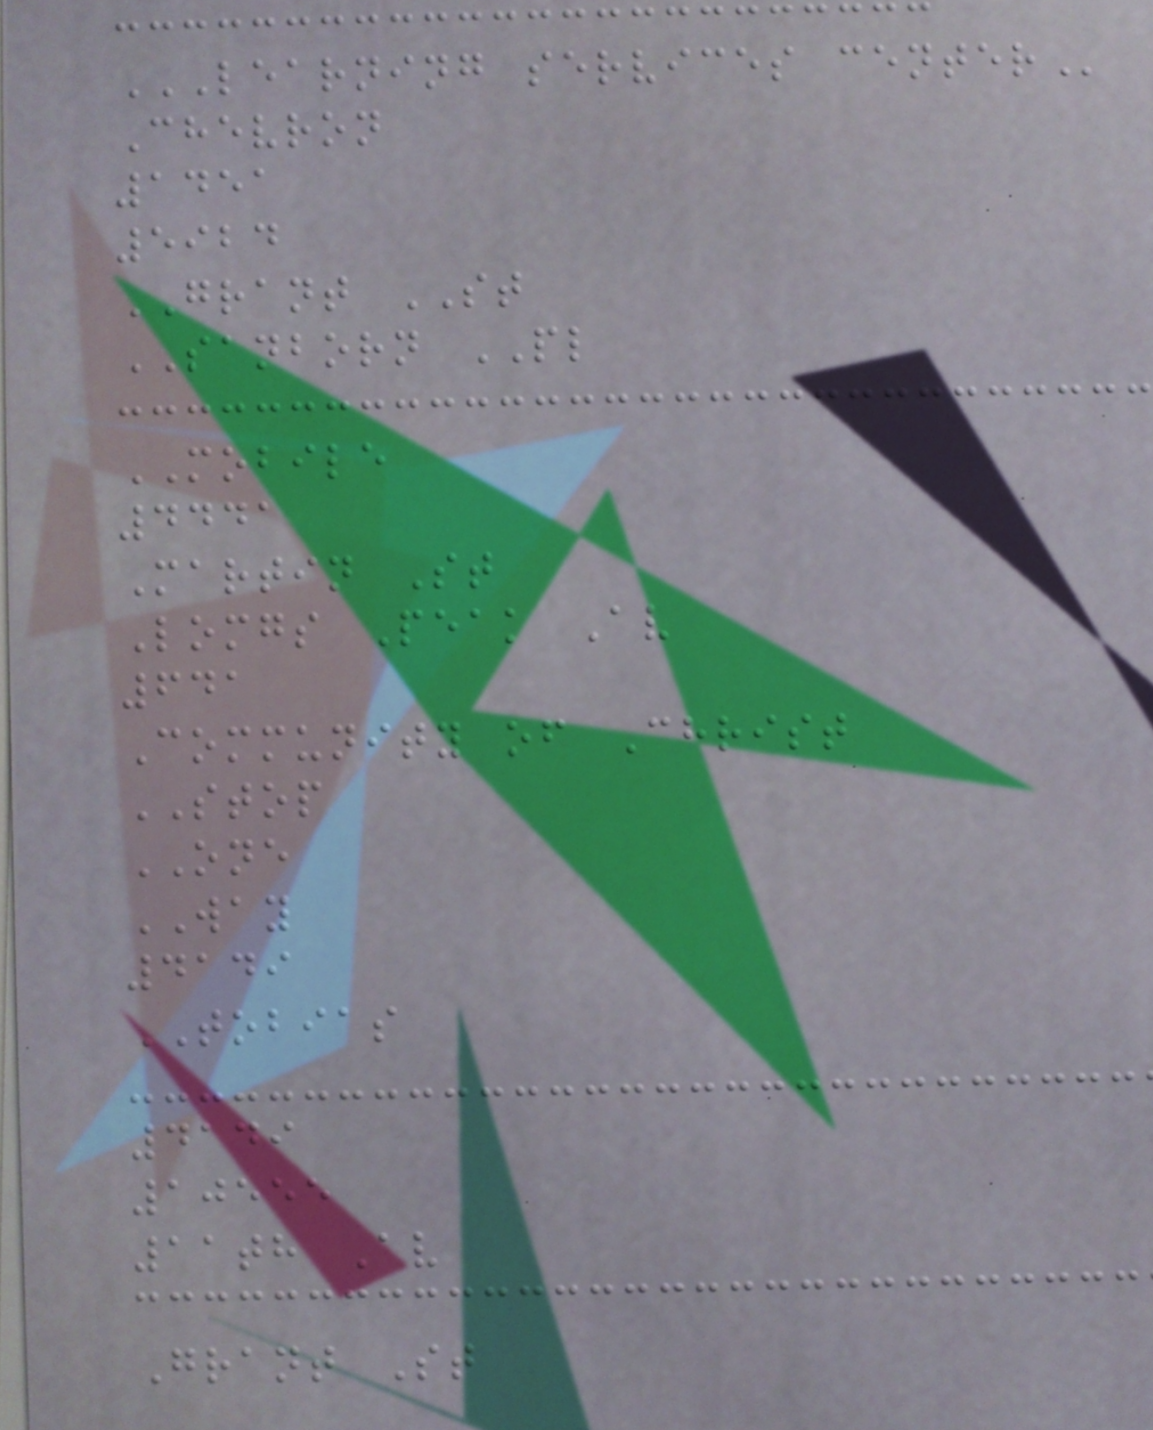LEARNING SERVICES CENTER
Chevron
1451
5924
GRANT ST
SANBORN PL
MOBILE
4441
Martin St
Lomgs Peak Av
641
Community of Christ
STOP
ONE
WAY
4149
TOBIAS
4149
10555
11th Av
Grant St
